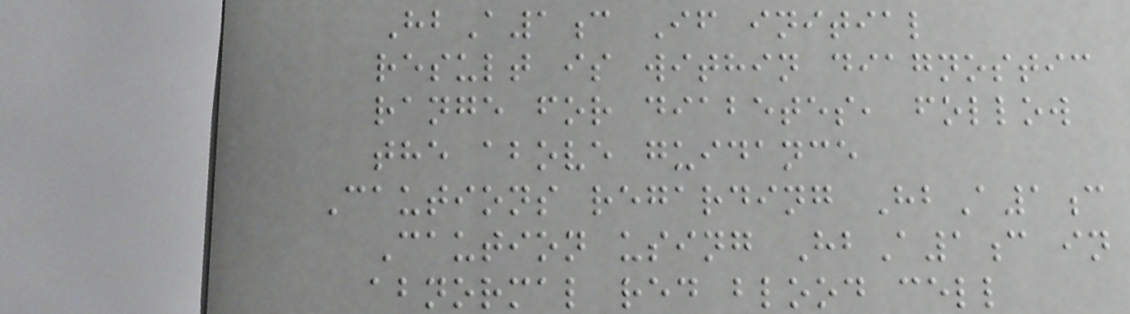HbA1c If initial
result is within diagnostic
range for diabetes, follow
the above guidance
Cautions regarding HbA1c
Caution using HbA1c in
abnormal red blood cell
